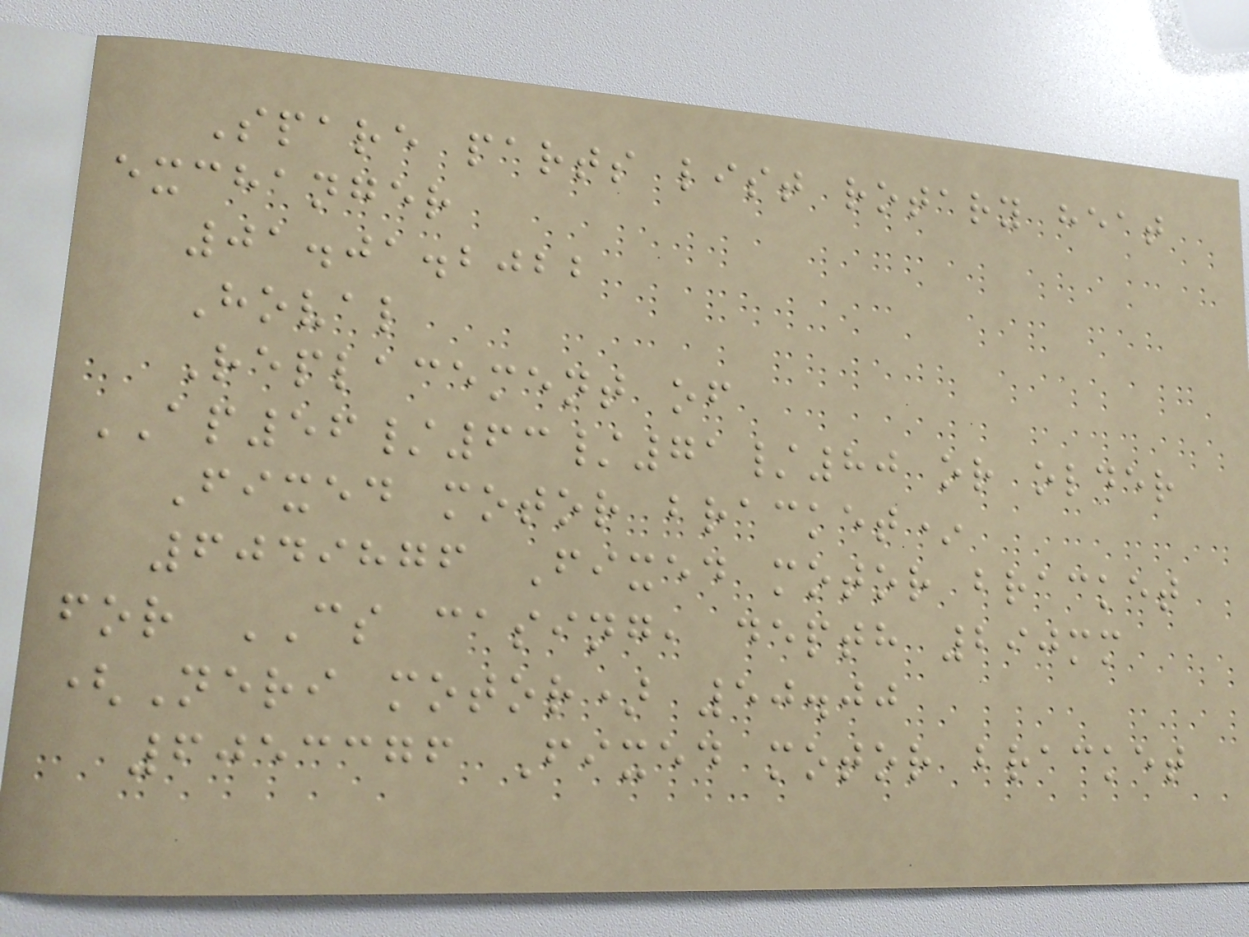Spare parts list rotary heat
exchanger
01.01.2022
Hoval
Replacement of
AP56/63/71/80 or older
Fixed motor bracket*
6049876 Fixed motor bracket
for CS casing, depth 290mm
(Neri motor) 50.00
6053376 Fixed motor bracket
